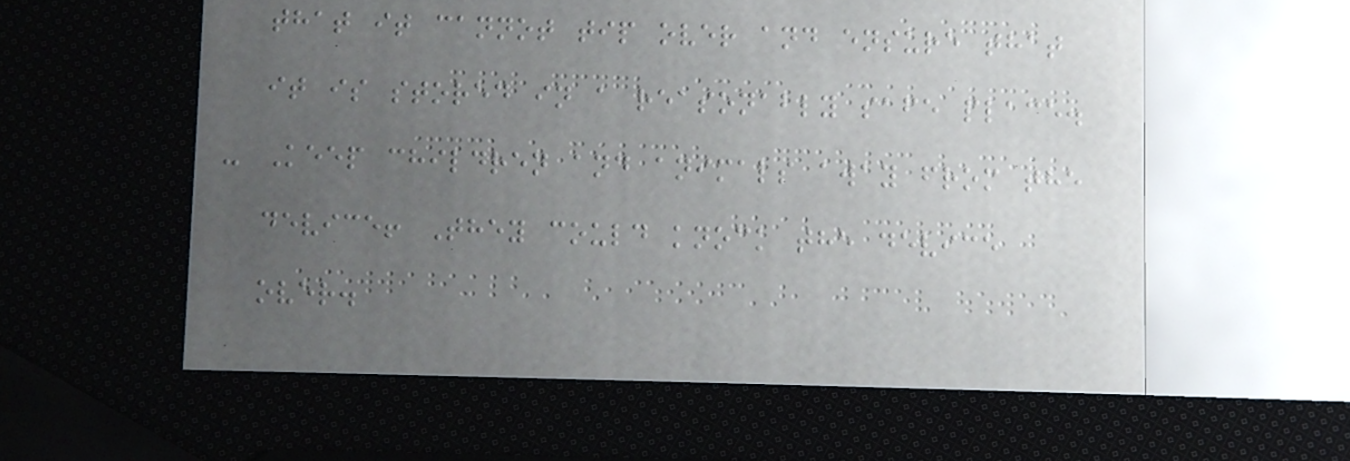that it cannot tip over and ensure that
it is stored in a reasonably safe place.
- Keep children and animals away from the
device! They could knock the device
over.
